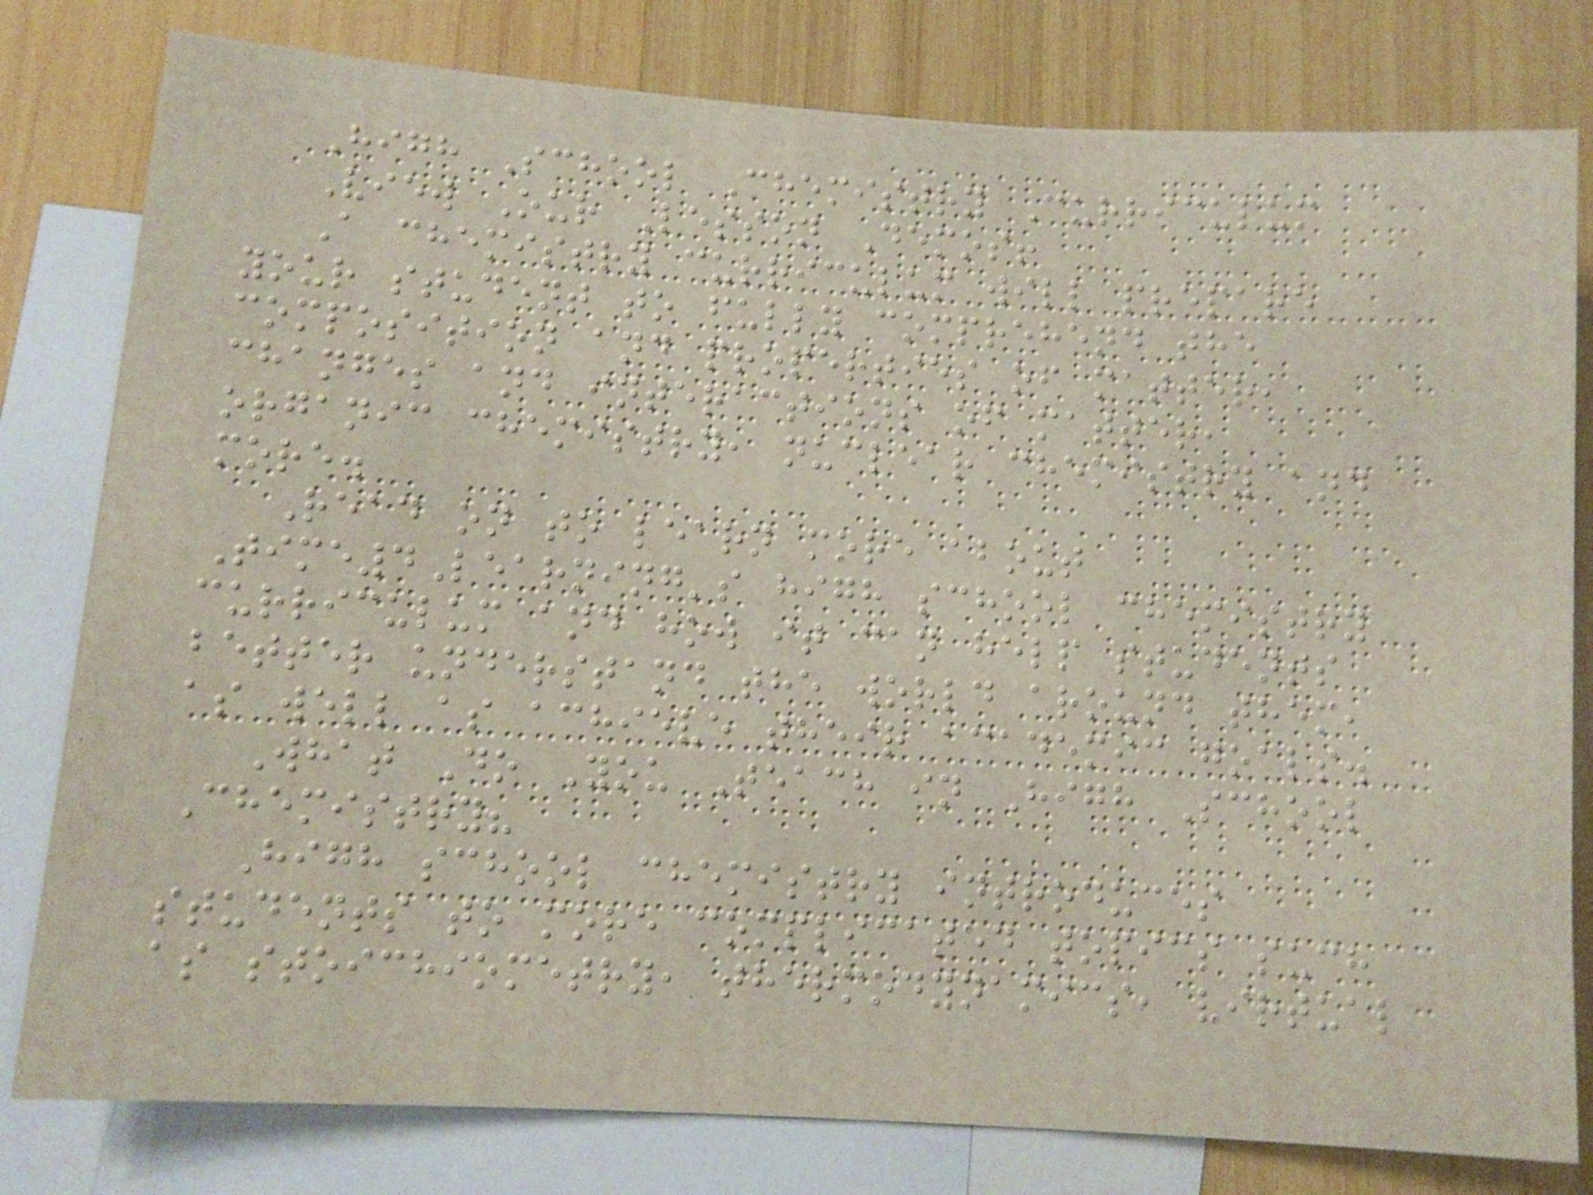High School Chemistry Curriculum
View Our Lesson Demos!
A chemistry curriculum will prepare
your student to fully comprehend the
composition and properties of matter,
changes and interactions of matter,
organic chemistry, nuclear chemistry and
more.
Read on to learn more about
Time4Learning's high school chemistry
curriculum and how it can help students
better understand the world around them,
as well as achieve their academic goals.
What Do You Teach in High School
Chemistry?
High school chemistry introduces
students to more complicated topics such
as stoichiometry, thermodynamics, virtual
